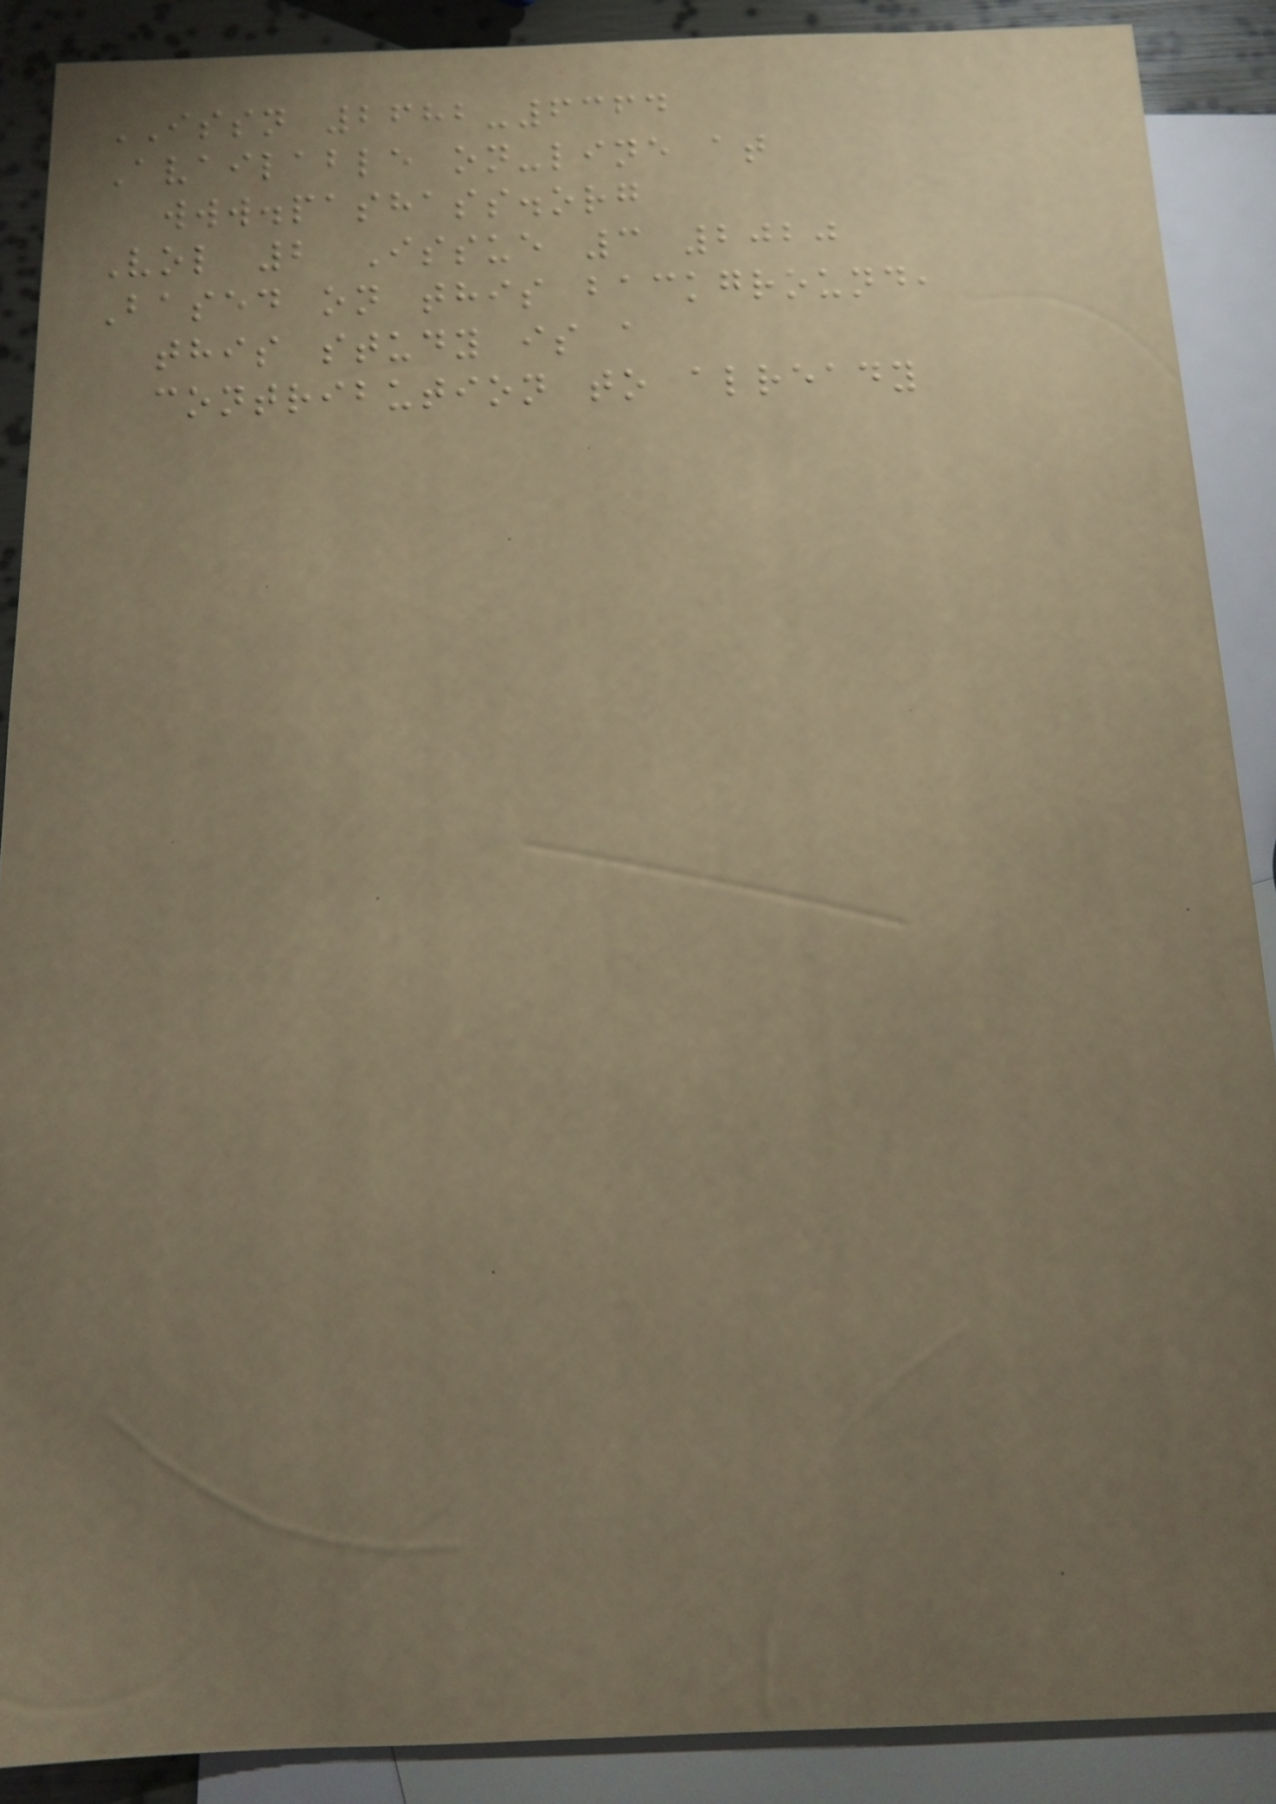ISSN 2682-6364
Available on-line at
www.pashass.org
Vol 2 Issue 3 2020
Based on this background,
this study is a
contribution to already
